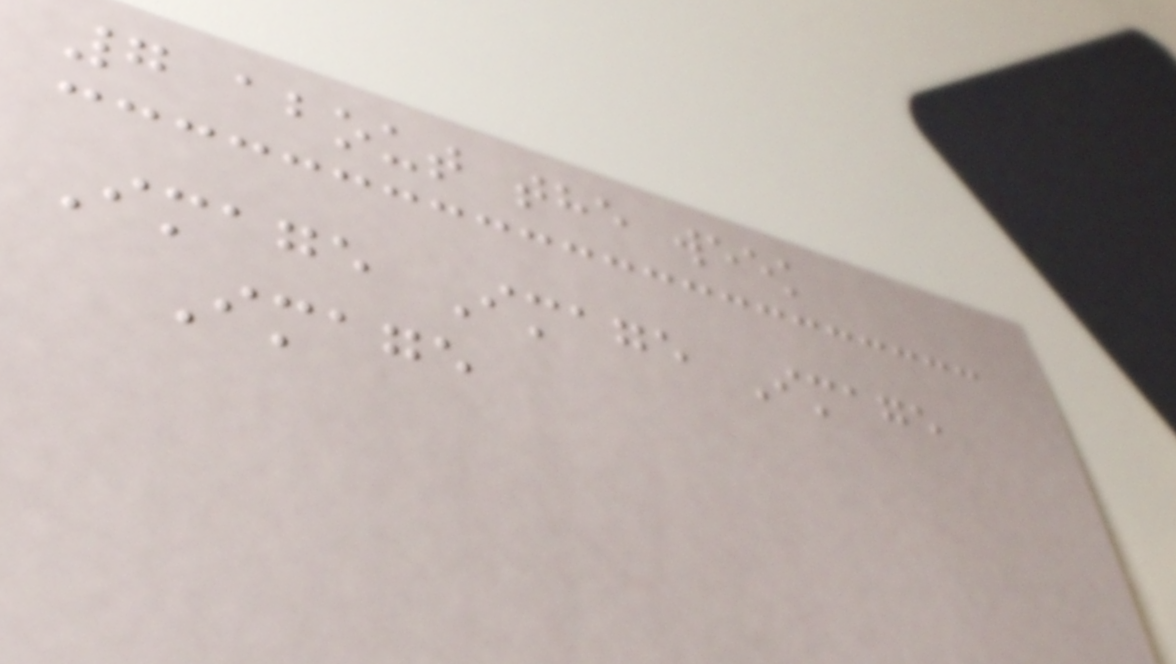7 about the week
Image Image Image
Image
